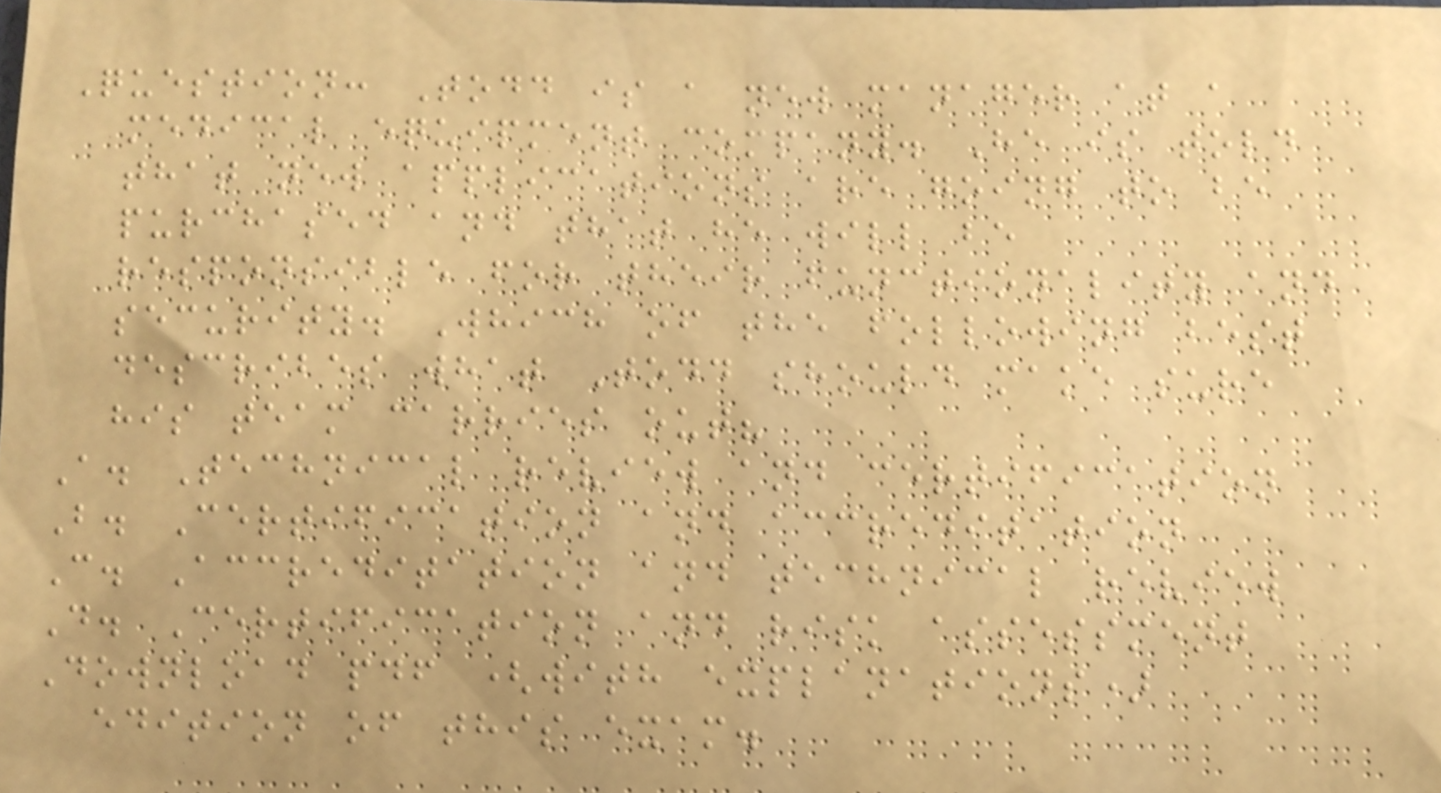Question: Todd is a new manager at a
medical equipment company. He is told
that new applications are going to be
purchased and that he will be
responsible for their functionality and
security. Which of the following best
describes what Todd should make sure
his team carries out?
A. Technical review and certification
B. Certification and accreditation
C. Accreditation and technical review
D. Certification and risk assessment
Download pdf (with explanations)
edition of this exam.
